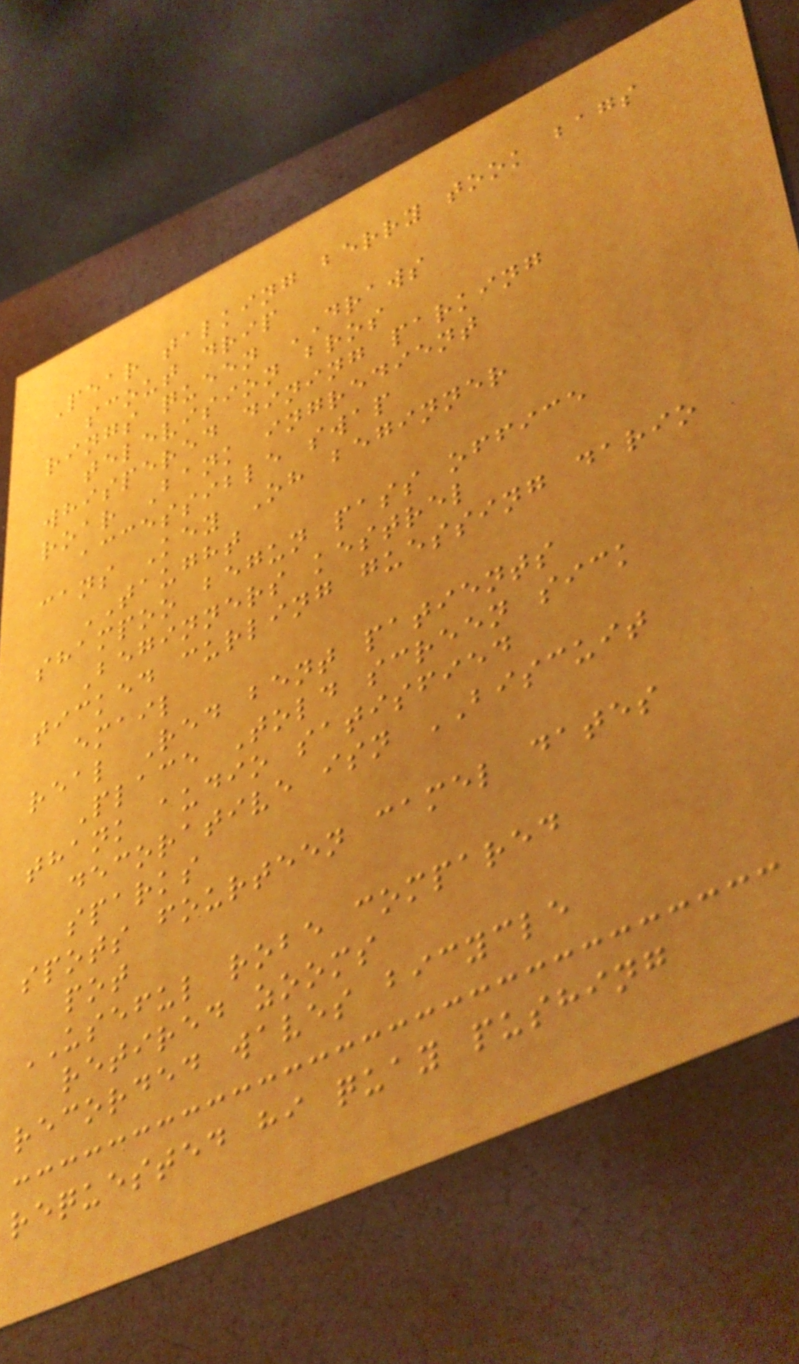Pear talking berry took bags
scout drip
rings queen DRAWS
television bros
whispered dining parking
roar Bank ingredient
accessible swap
cans Key Oh beginner
TAUGHT
shampoo begun pass office
Beginners kestrel
ticked curling guessing dario
email
real Red bent patients
Place Told screen sick
thank audio satisfied
decorative isn BISCUIT
sparks
spots fourteen camel dates
pot
USEFUL robe compared
retired zooms
recorded waves bicycle
requested hi quay pushing
